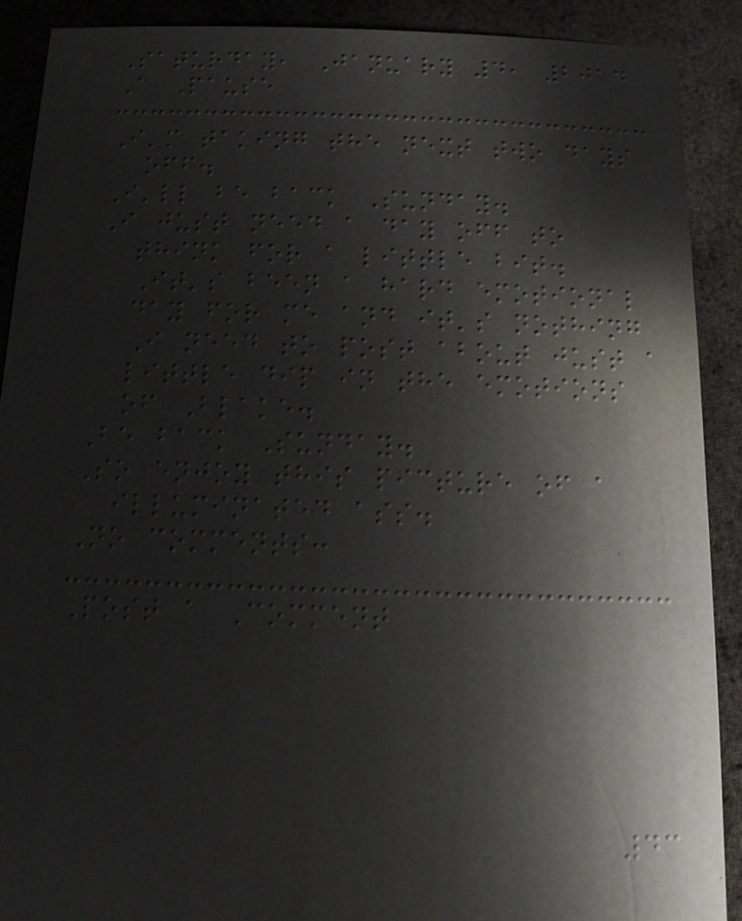Saturday, January 4, 2014
A Pause
I'm taking the next two days
off.
I'll be back Sunday.
I just need a day off to
think for a little bit.
It's been a hard emotional
day for me and it's nothing
I need to post about just a
little dip in the emotions
of Blake.
Be back Sunday.
So enjoy this picture of a
illuminated ass.
No comments:
Post a Comment
43
